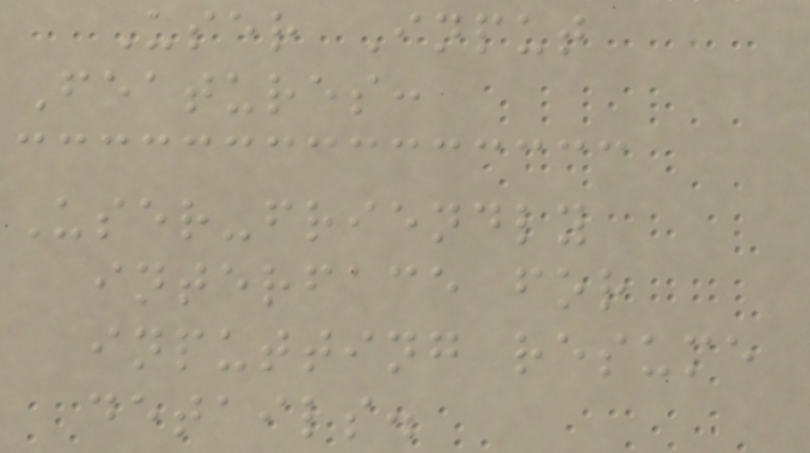User Input
Features:
User-friendly
interface for
inputting resume
details.
